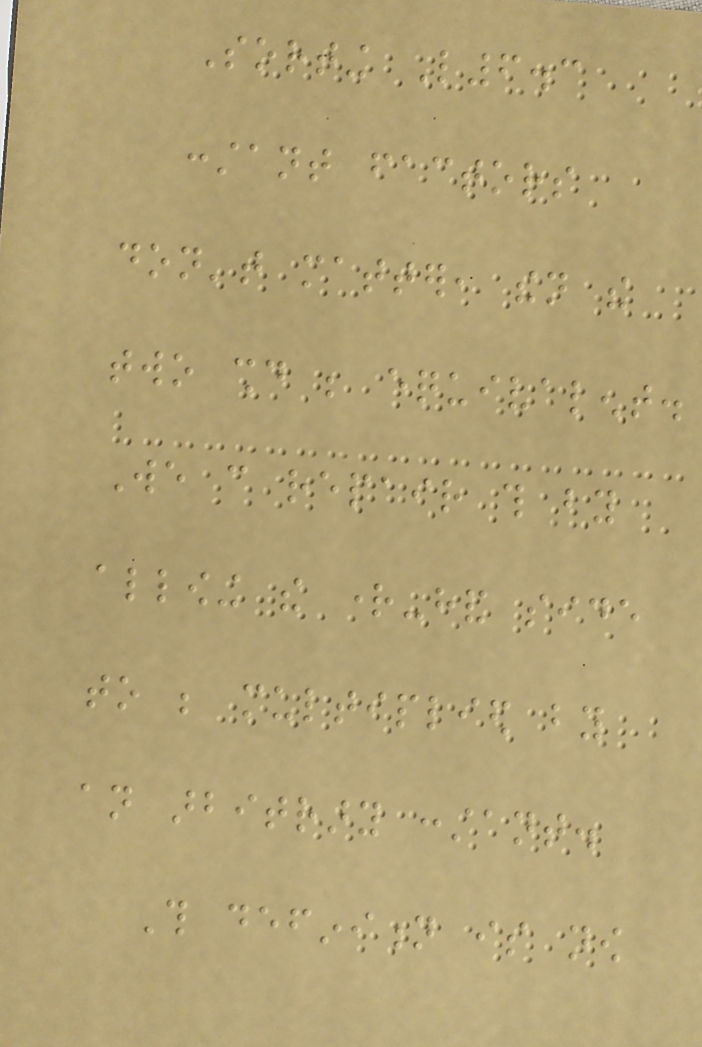Sorting L6.3
constant factors
don't matter, then the
two should be equivalent.
We can repair this by
allowing the right-hand side
to be multiplied by
an arbitrary constant.
This definition is now
